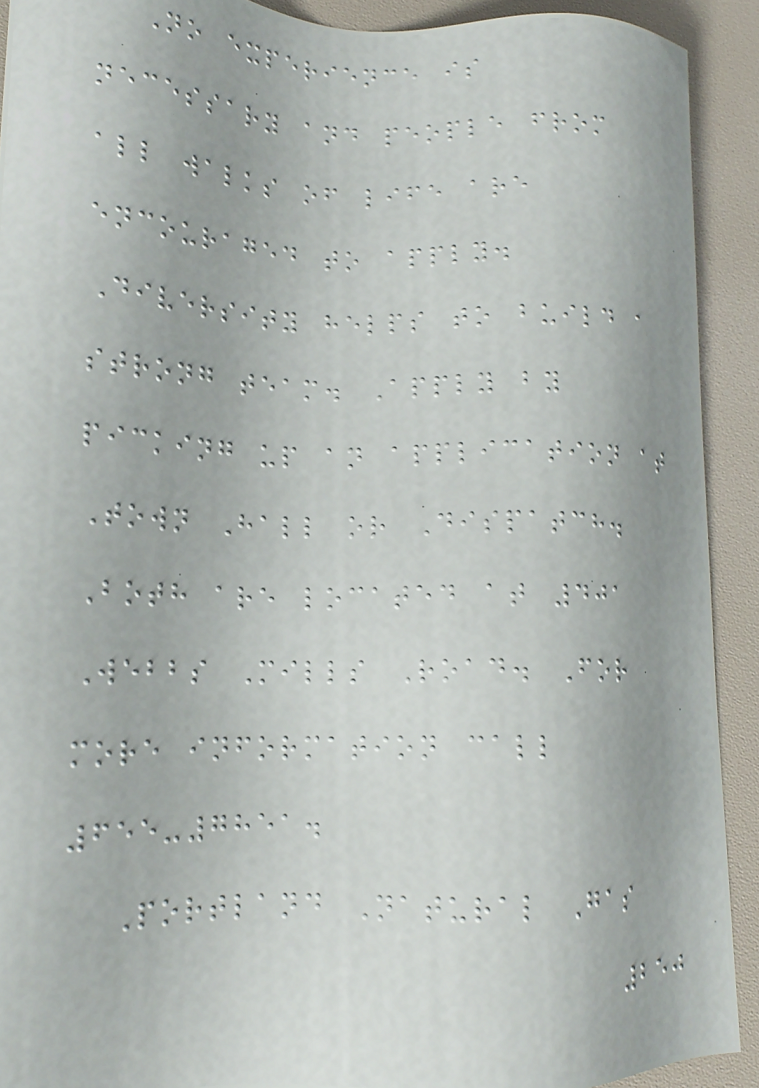No experience is
necessary and people from
all walks of life are
encouraged to apply.
Diversity helps to build a
strong team. Apply by
picking up an application at
Town Hall or Dispatch.
Both are located at 401
Webbs Mills Road. For
more information call
655-7851.
Portland Natural Gas
250
